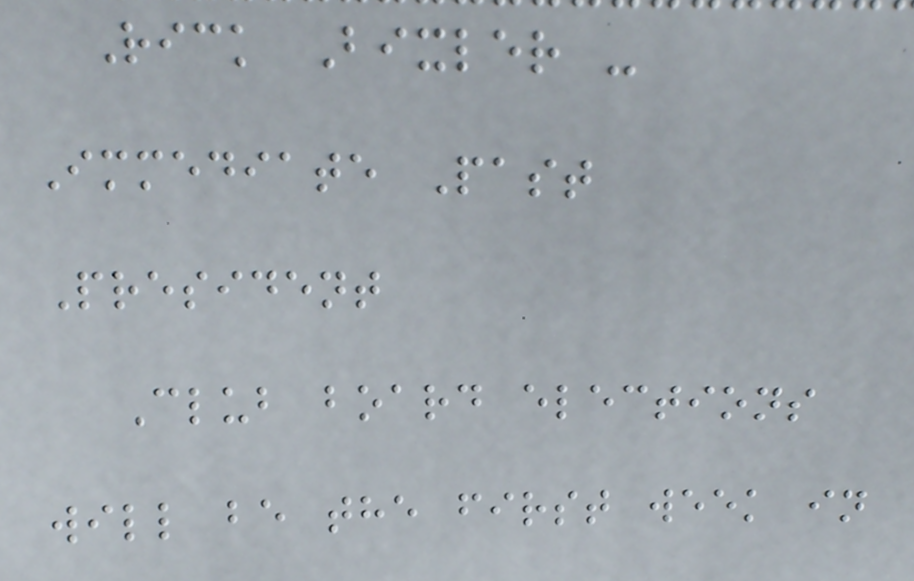Rick Bixler -
Immediate Past
President
Club board elections
will be the first week in
